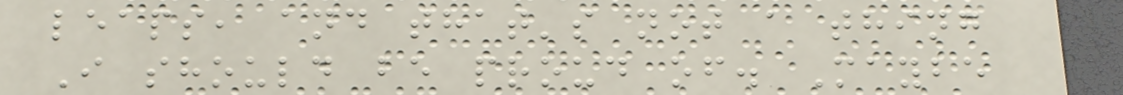leaps, and that's not a thing
I should be proud of. Maybe
